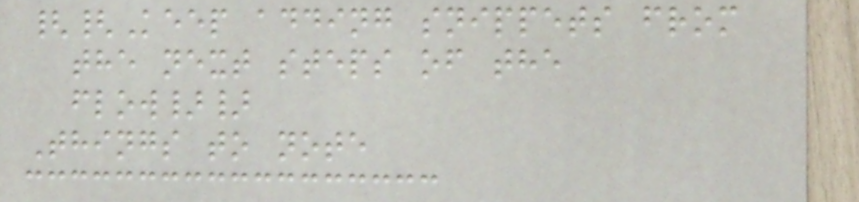{{Keep adding snippets from
the next steps of the
flow}}
Things to note
